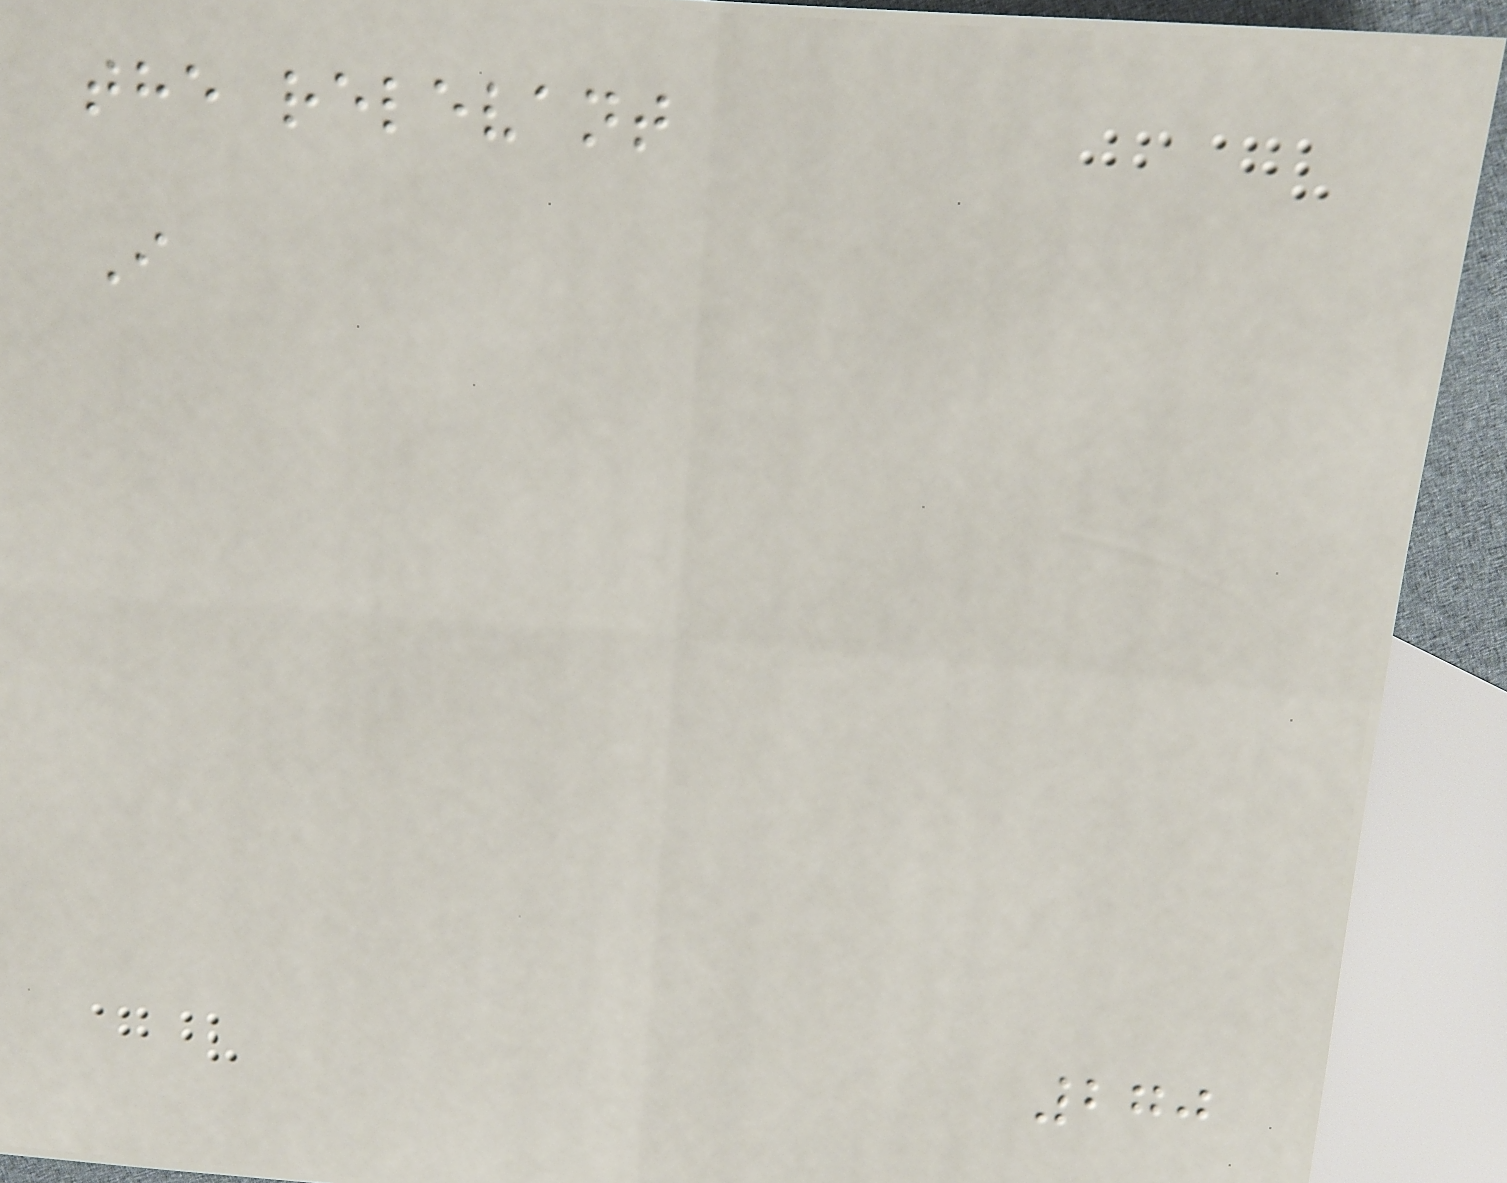the relevant
I
270
